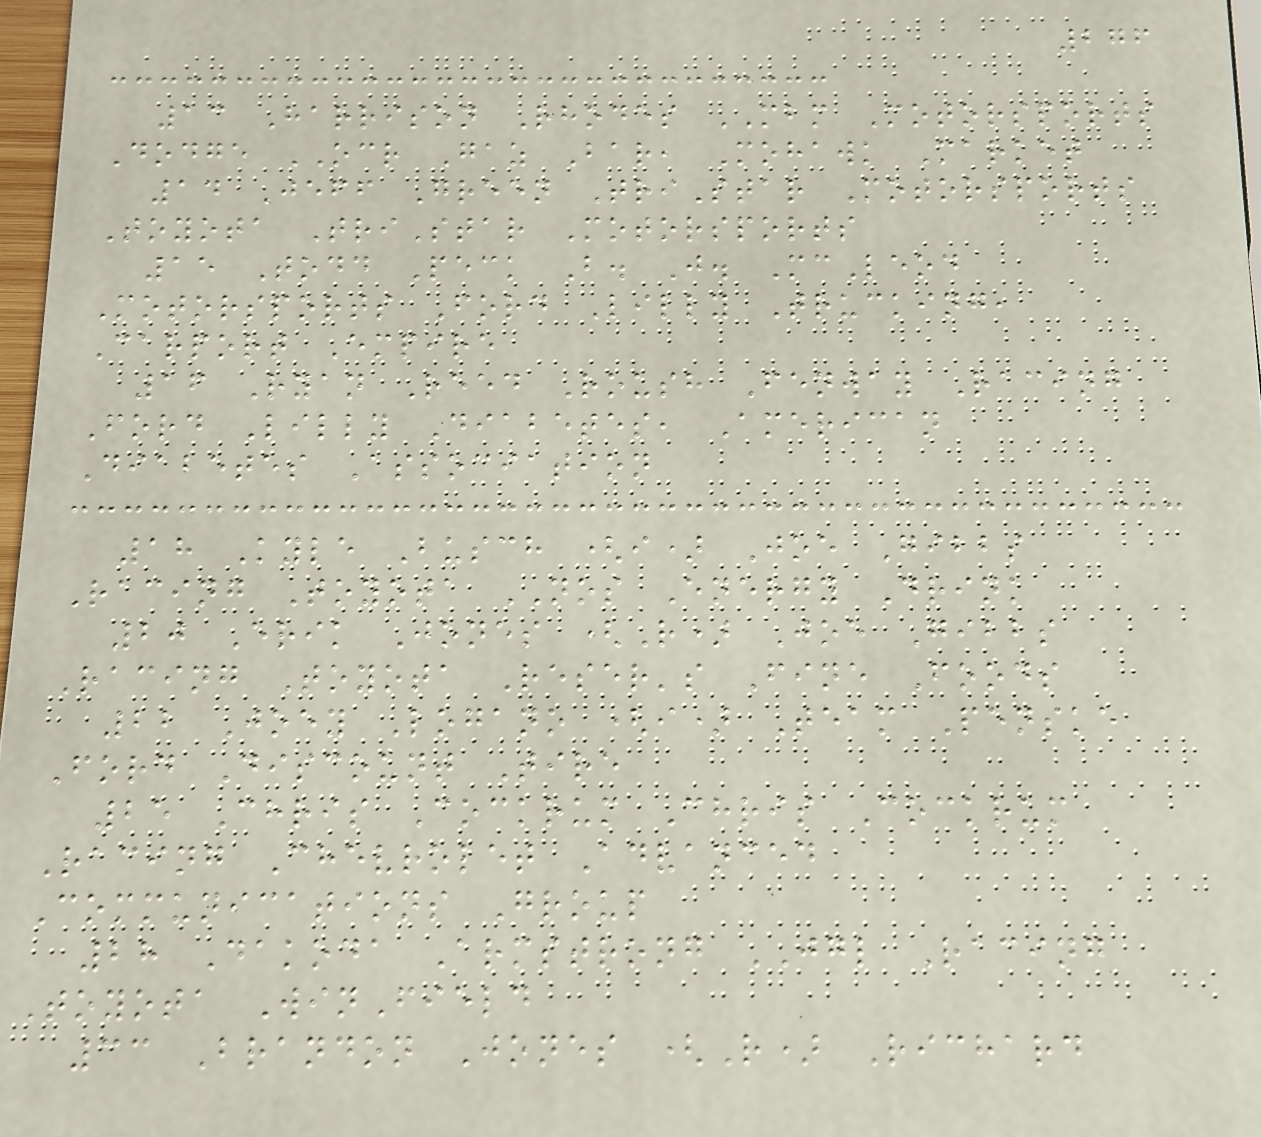276
13 Harrison Rhodes MBM Motorsports
Dodge OCR Gaz Bar, Mohawk Market
14 Jeff Green TriStar Motorsports
Toyota TriStar Motorsports
15 Todd Peck B. J. McLeod
Motorsports Ford Lilly Trucking,
Carport Empire
16 Ryan Reed Roush Fenway Racing
Ford Lilly Diabetes, American
Diabetes Association
18 Kyle Busch (i) Joe Gibbs
Racing Toyota NOS Energy Drink
20 Erik Jones (R) Joe Gibbs
Racing Toyota Reser's Fine Foods
22 Joey Logano (i) Team Penske
Ford Discount Tire
25 Chris Cockrum Chris Cockrum
Racing Chevrolet Advanced
Communications Group
28 Dakoda Armstrong JGL Racing
Toyota WinField
33 Brandon Jones (R) Richard
